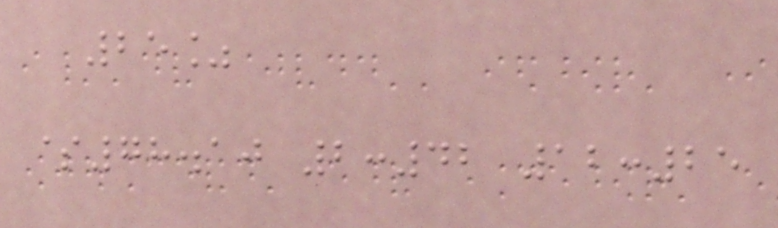25%
$78.10 2:42 12:25
